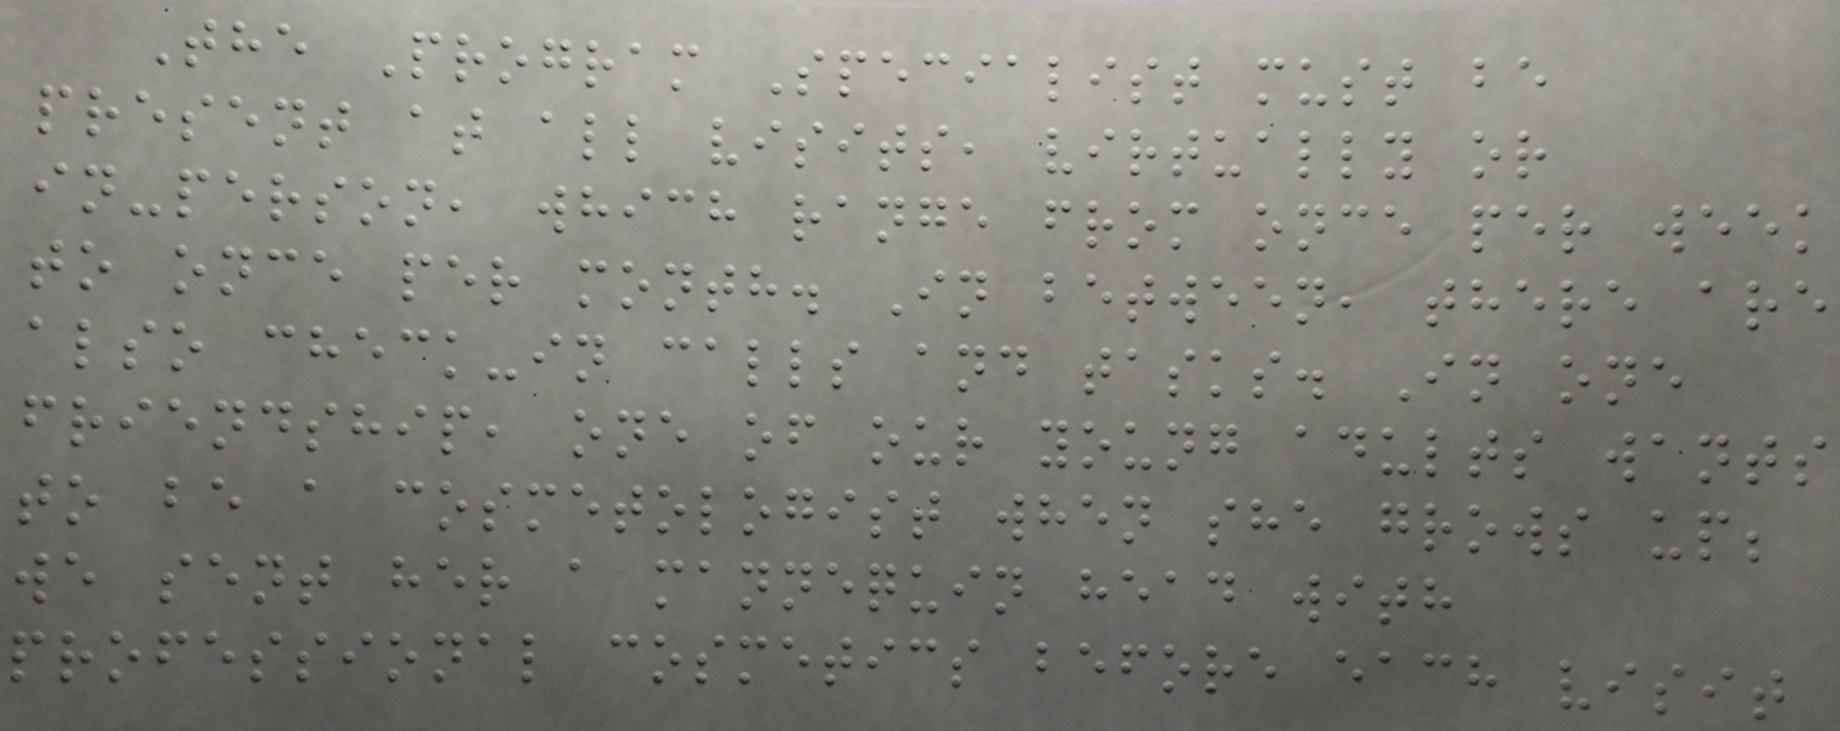The Program Specialist must be
present at all visits, virtually or
in-person, which range from once per week
to once per month. In between, there are
also check-in calls and tasks. In one
friendship, one of our young adults wants
to be a cosmetologist when she grows up;
we sent her a mannequin head with
professional cosmetics before each visit
